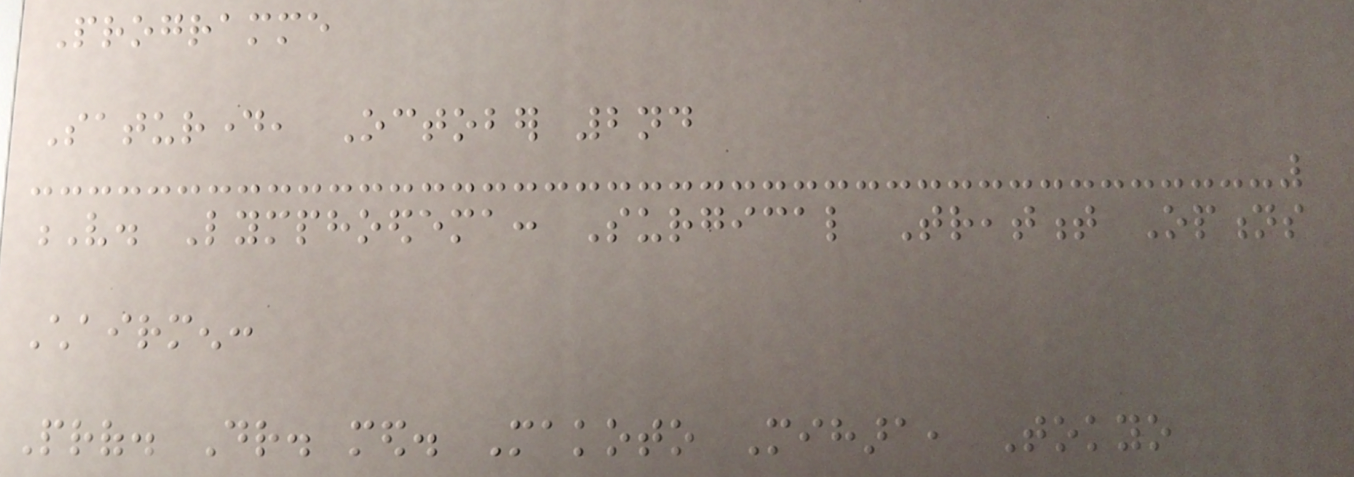Programme
Saturday, October 2nd
V. Lymphoedema: Surgical Treatment Options
Chairmen:
Prof. Dr. med. Makoto Mihara, Tokyo
